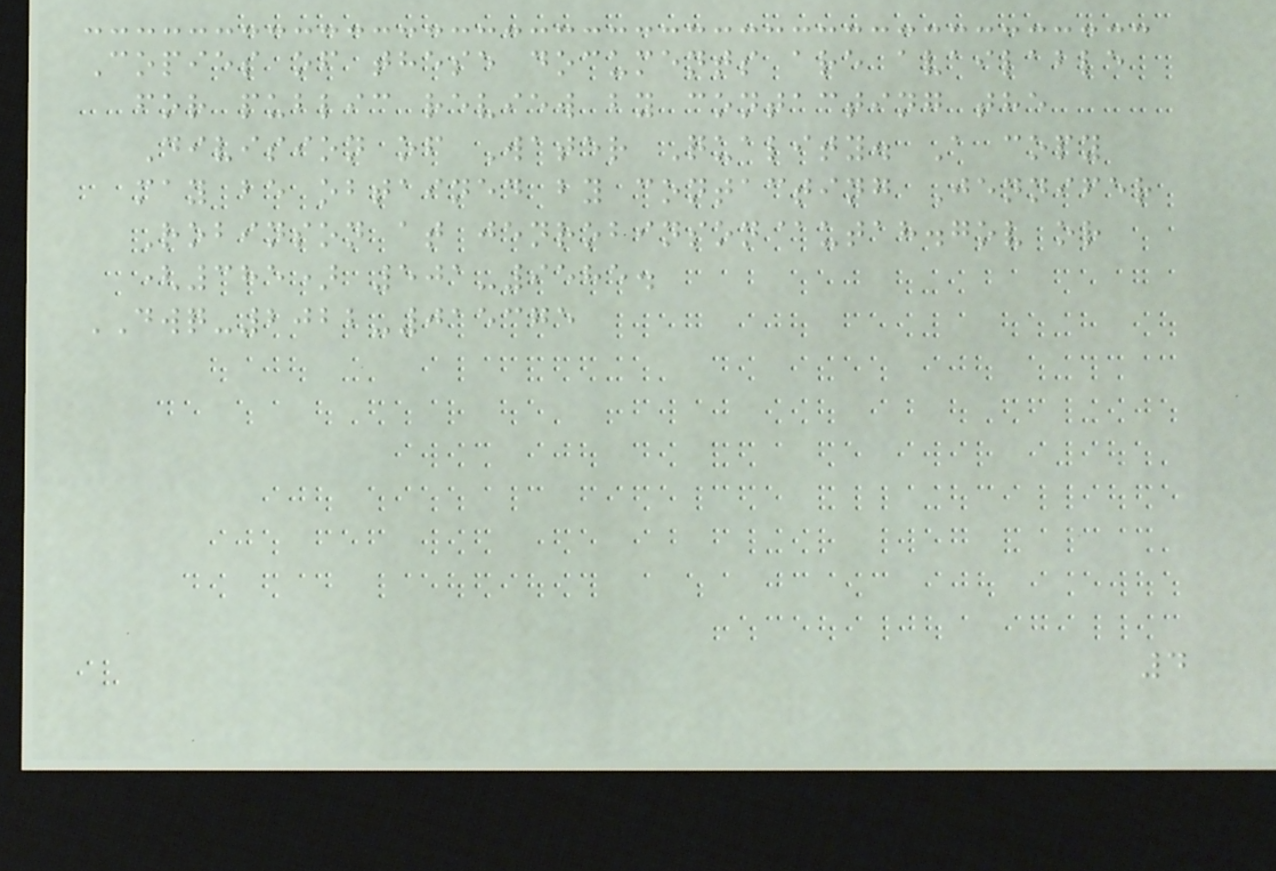Copies of these documents are available
for public review by contacting the
Division of Water Quality. A copy
may be obtained by contacting Jennifer
Robinson at jenrobinson@utah.gov or
(385) 501-9585.
DWQ-2022-015375
4
